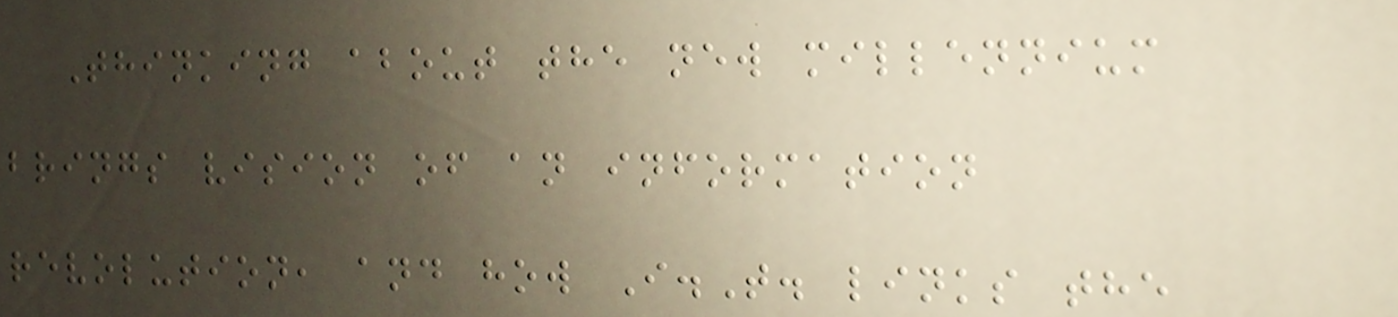Thinking about the new millennium
brings vision of an information
revolution, and how I.T. links the
